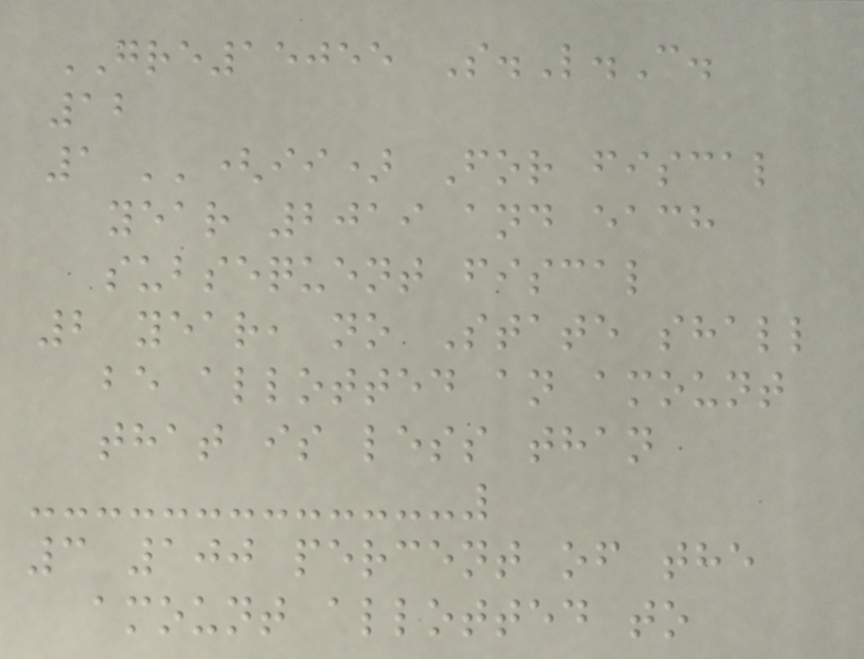GRE15055 S.L.C.
12
1 ''(ii) For fiscal
year 2019 and each
subsequent fiscal
2 year, no State shall
be allotted an amount
that is less than
3 100 percent of the
amount allotted to
